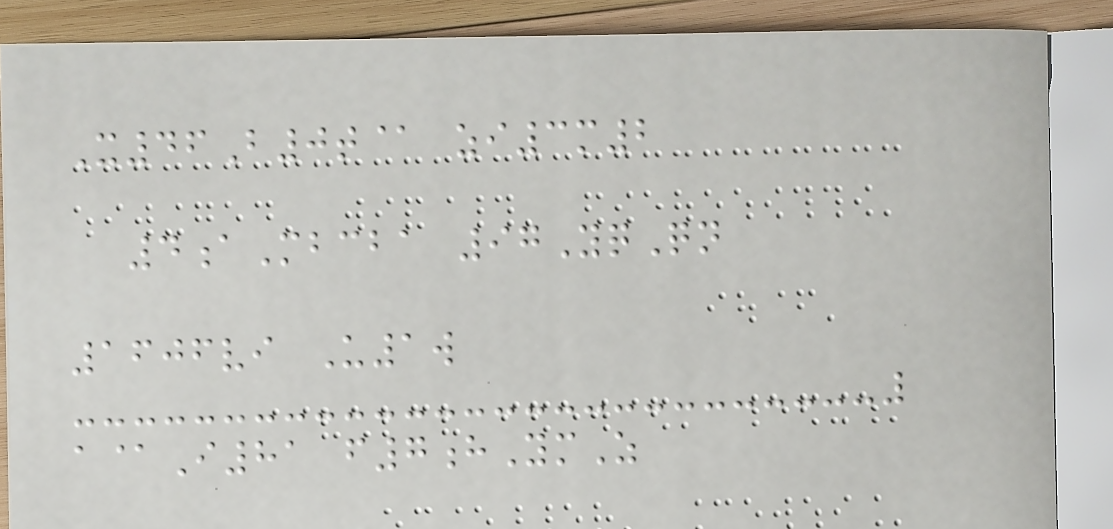X46B0t@ zi3m2
4aMbcba 97YqQn
1606vi U1w
a@I81 f7hYmZ
